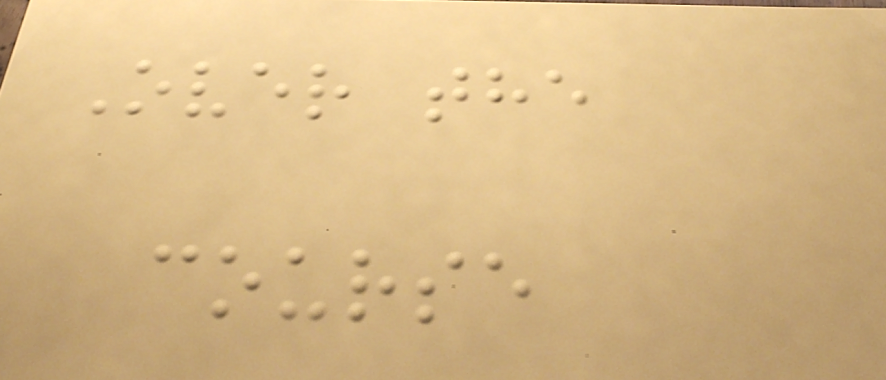Over the
course
